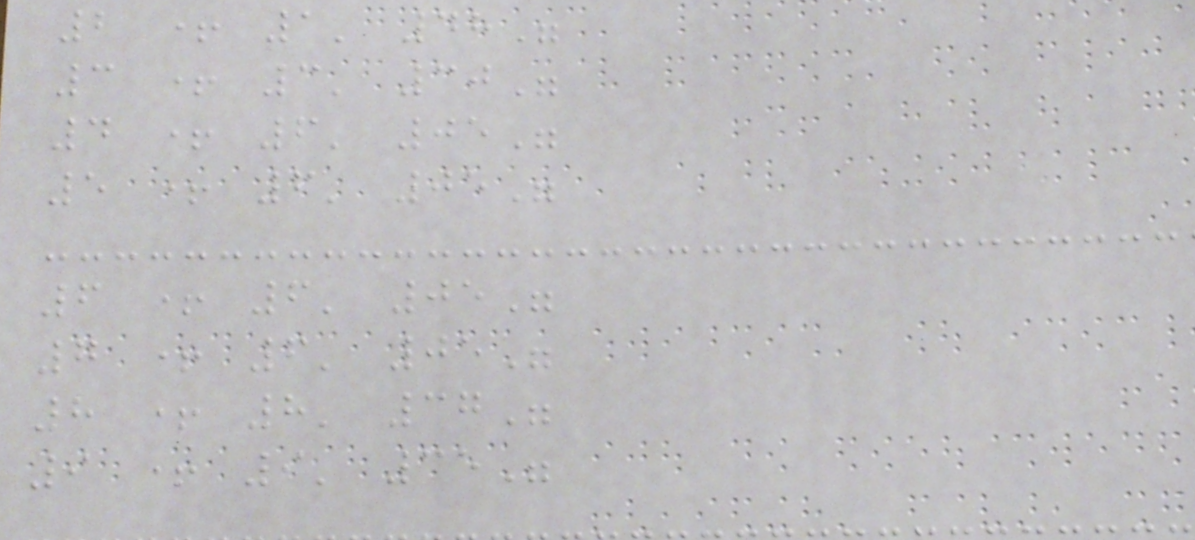2 + 1' 48"
3 + 3' 30"
4 + 6' 05"
5 + 6' 05"
6 + 6' 05"
7 + 6' 05"
8 + 8' 37"
9 + 9' 35"
